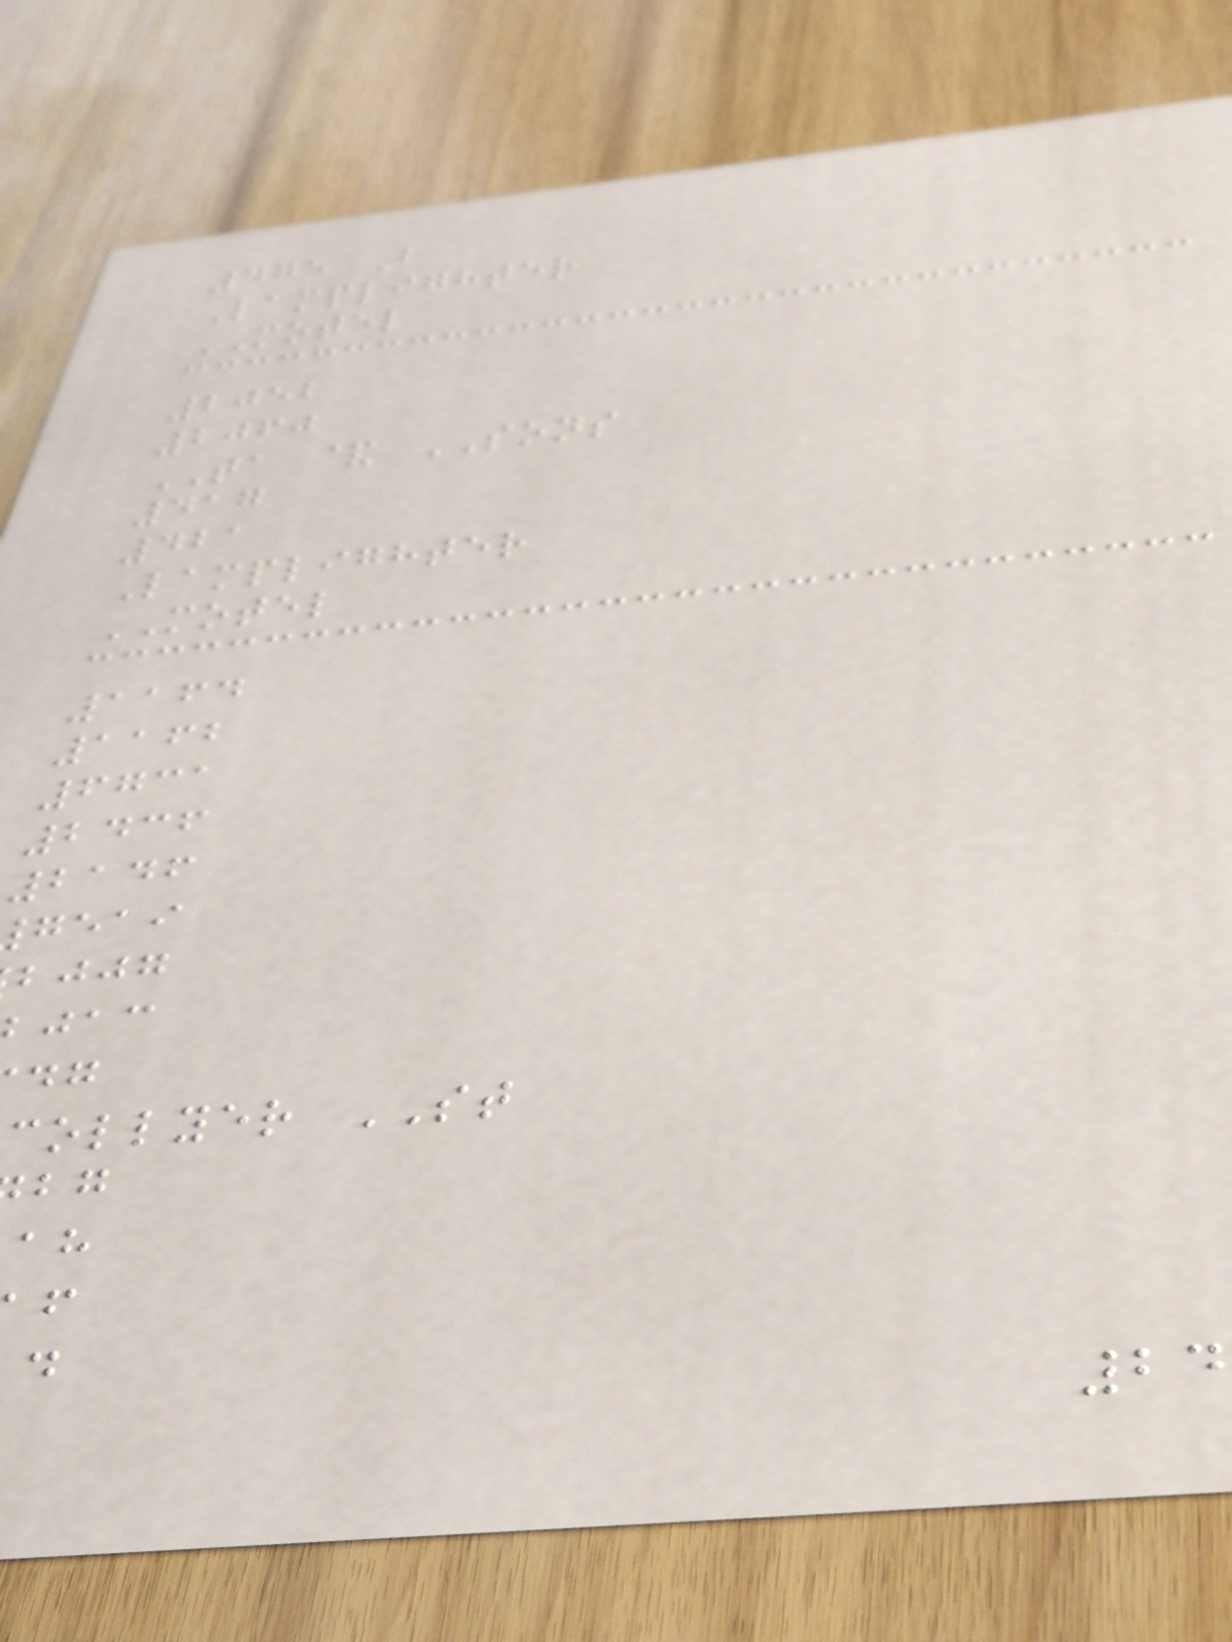475 B
Lamplighter
MOTEL
2052
2060
TA & SONS
417
421
Lamplighter
MOTEL
1164
1162
6731
2436
2146
geai
bjjg
collyer ST
